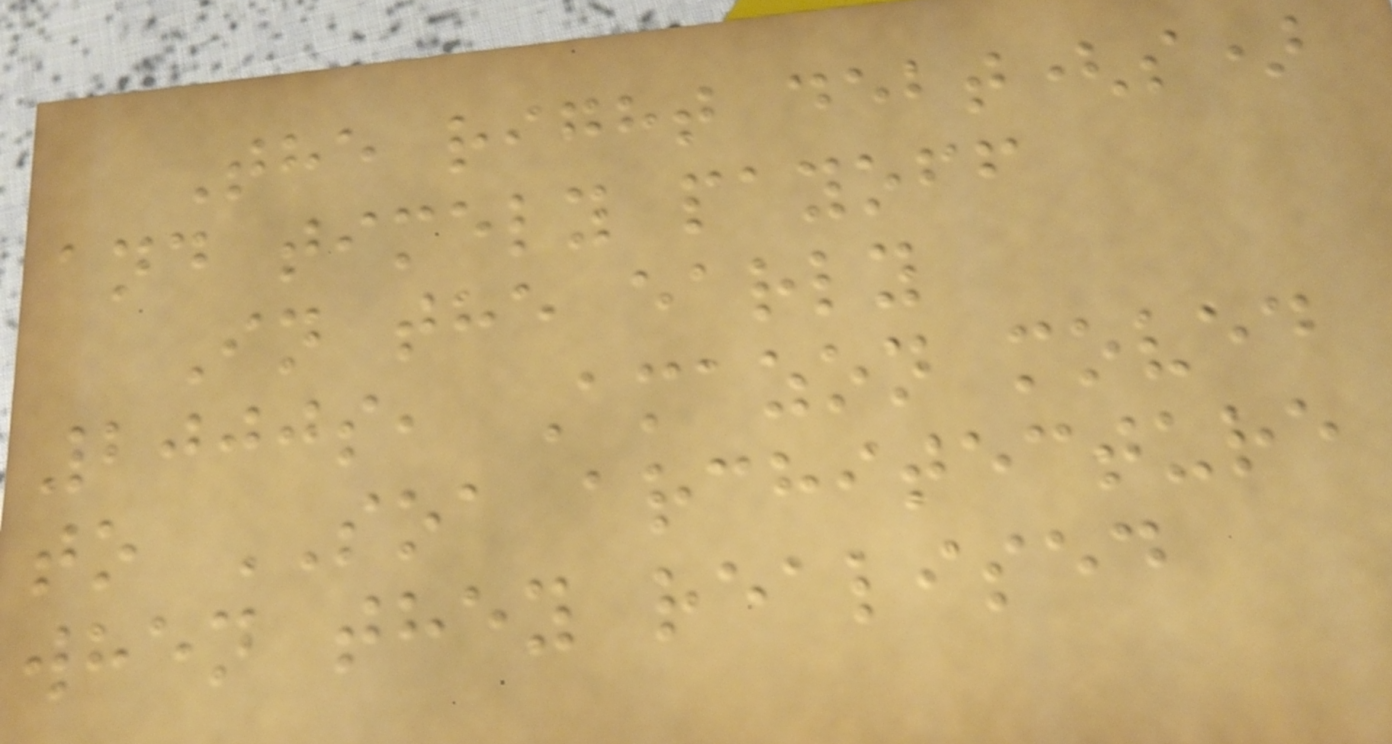The right debt(s)
and timely payoff
In the early
2000s, Amazon moved
to SOA architecture
when they realised
